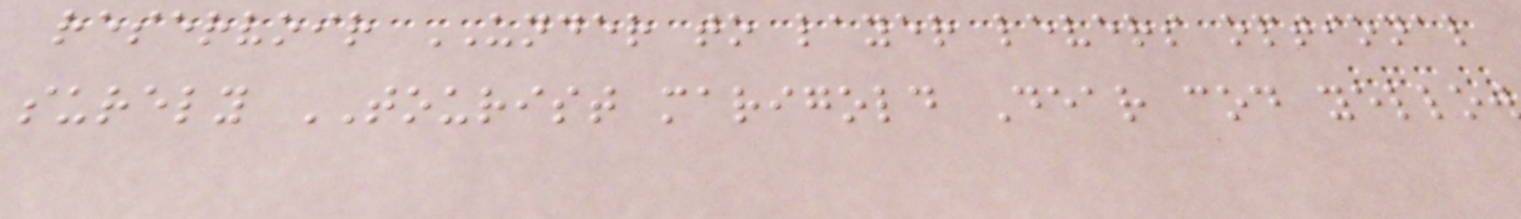reservoir UNDER to layer levers optional
surely TOURIST marigold Dear cod yellow
